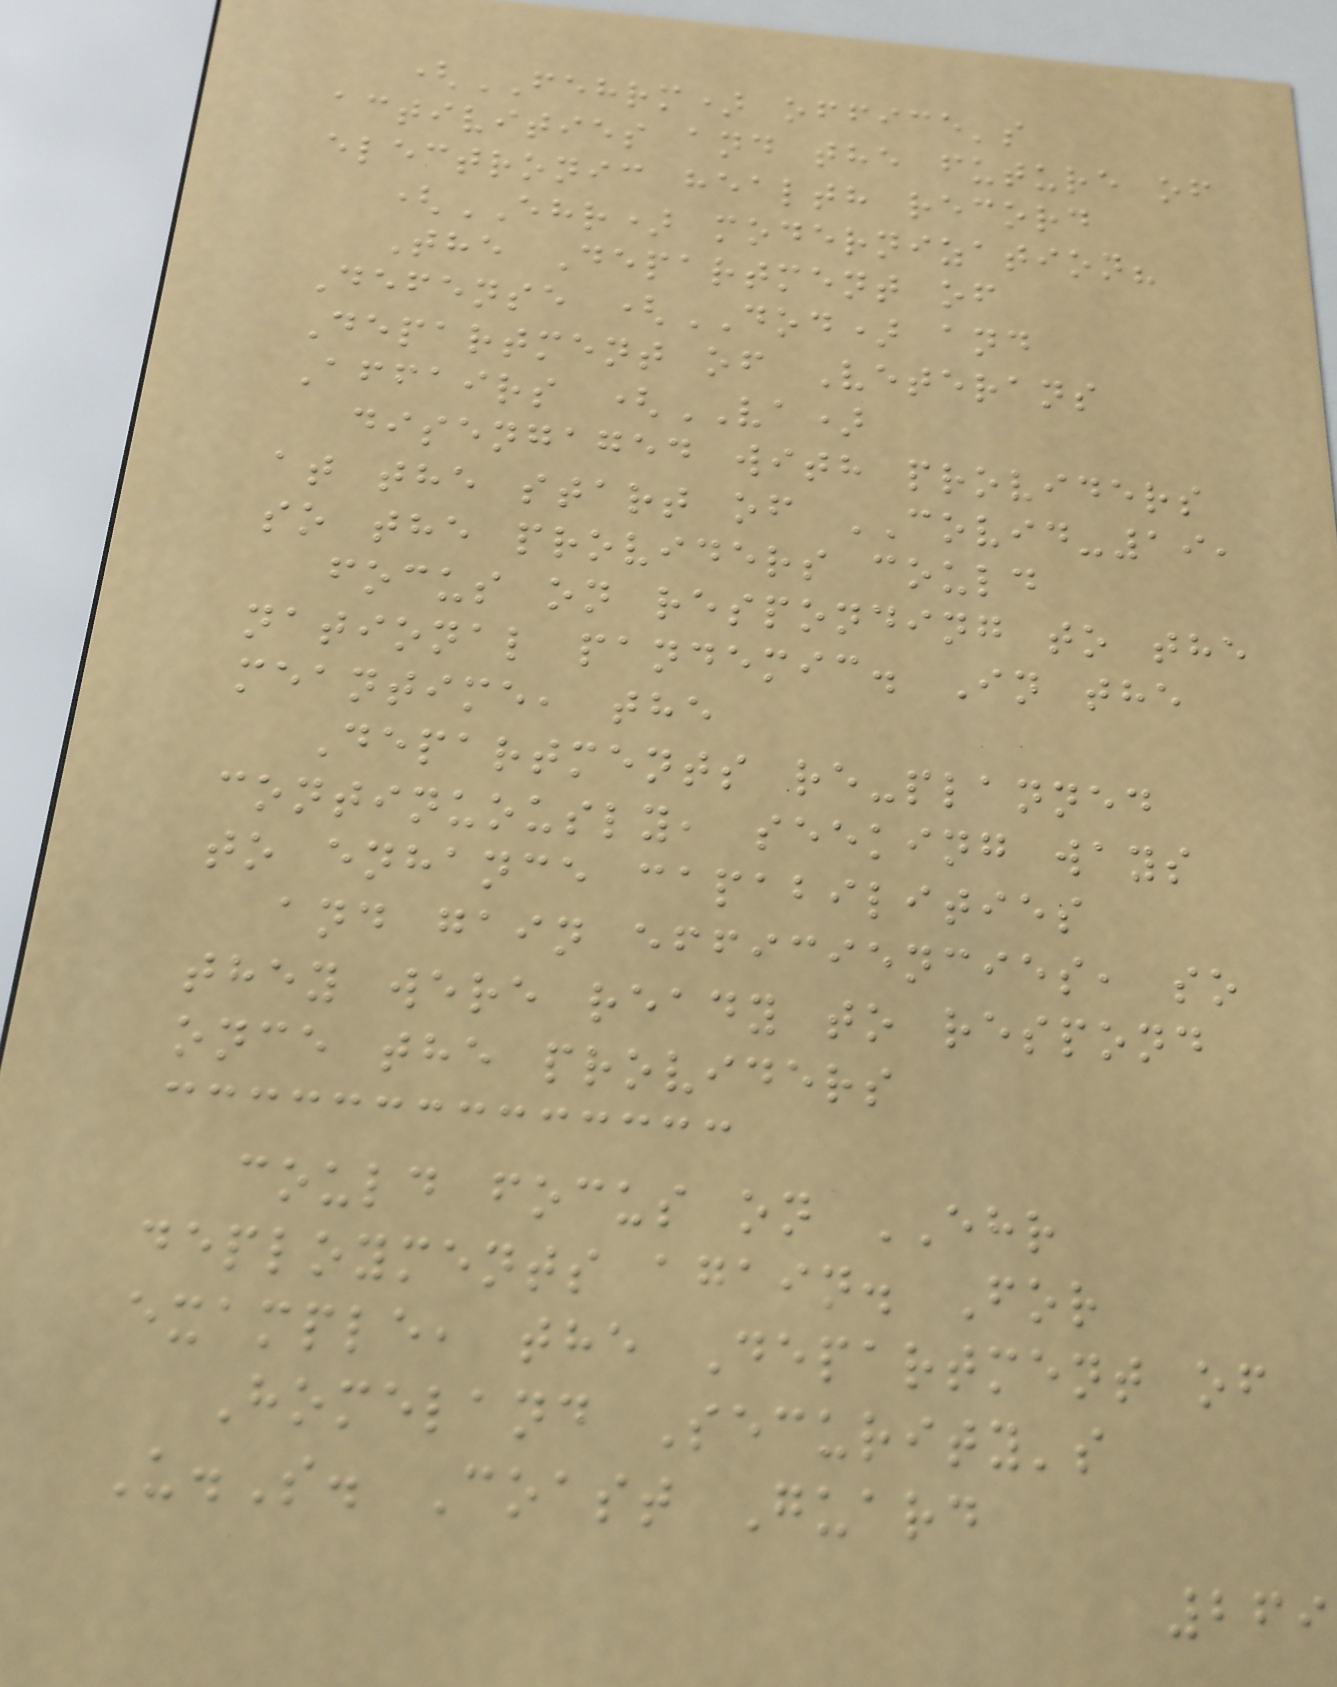(FEHRM) office's
activities and the future of
electronic health record
(EHR) modernization?
The Department of
Defense (DOD) and
Department of Veterans
Affairs (VA)
disengaged with providers
at the start of COVID-19,
so the providers could
focus on responding to the
national pandemic. In the
meantime, the
Departments re-planned
continuously, seeking ways
to enhance capabilities
and gain efficiencies, so
they were ready to respond
once the providers
could focus on EHR
deployments again. For
example, the Department of
Homeland Security's
U.S. Coast Guard
269
